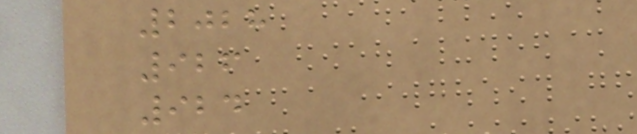2028
926
924
